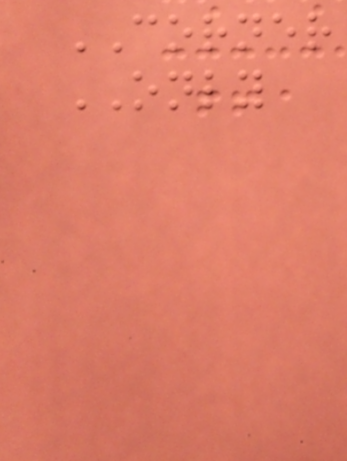CORNER
ONLY
